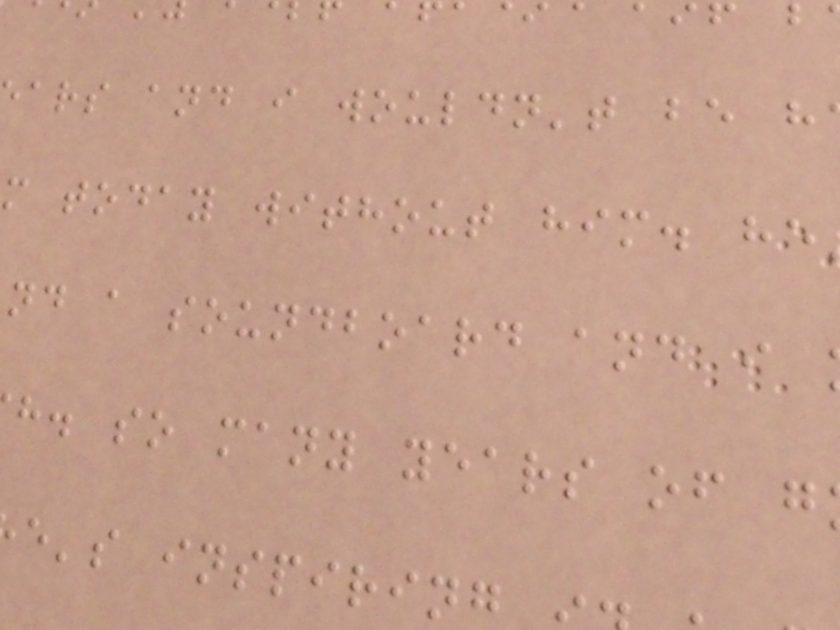ars and i wouldn't be h
m today without him. he
nd a soundboard and i
h. so many years of g
e's inspiring
